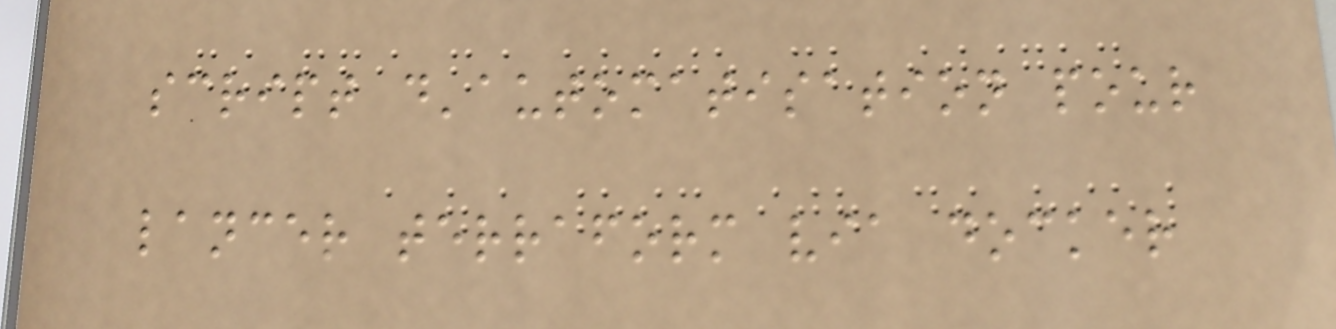script d'automatisation pour
lancer terraform via docker
